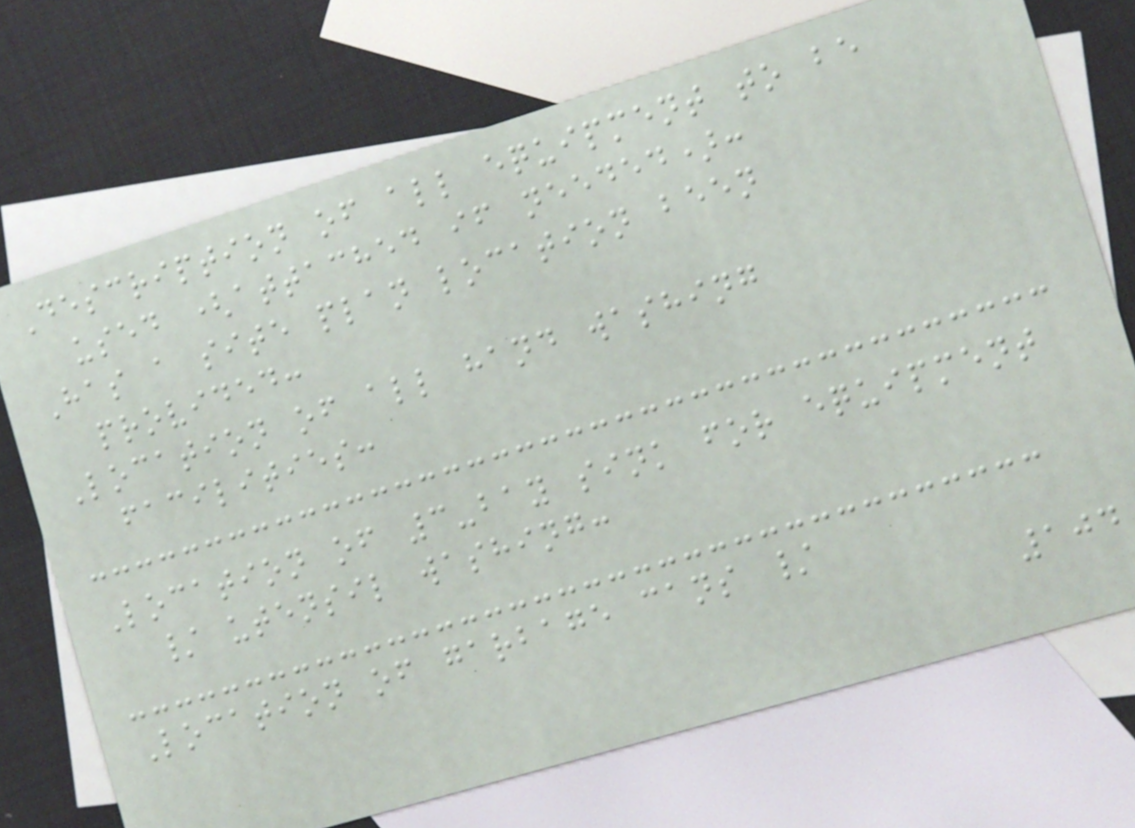Description of all equipment to be
used (attached if needed):
Has a site plan location been
provided:
Location of all hand washing
facilities:
Location of 3-bay sink for equipment
/ utensil washing:
Location of garbage cans /
104
